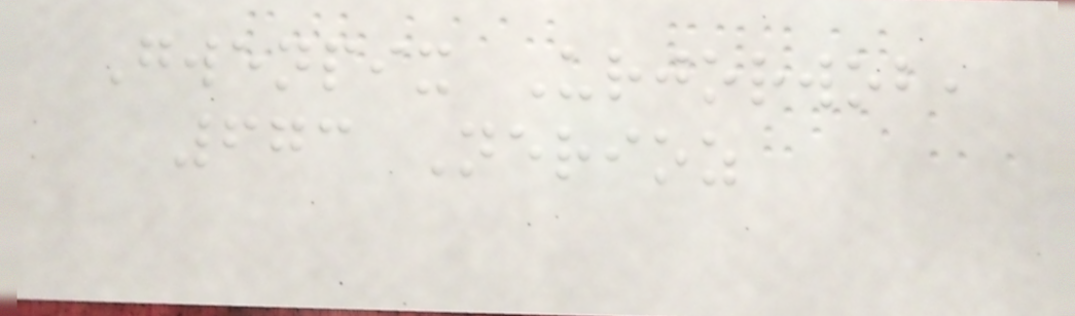Gwenpix Urjorwob,
673 Nerioz
